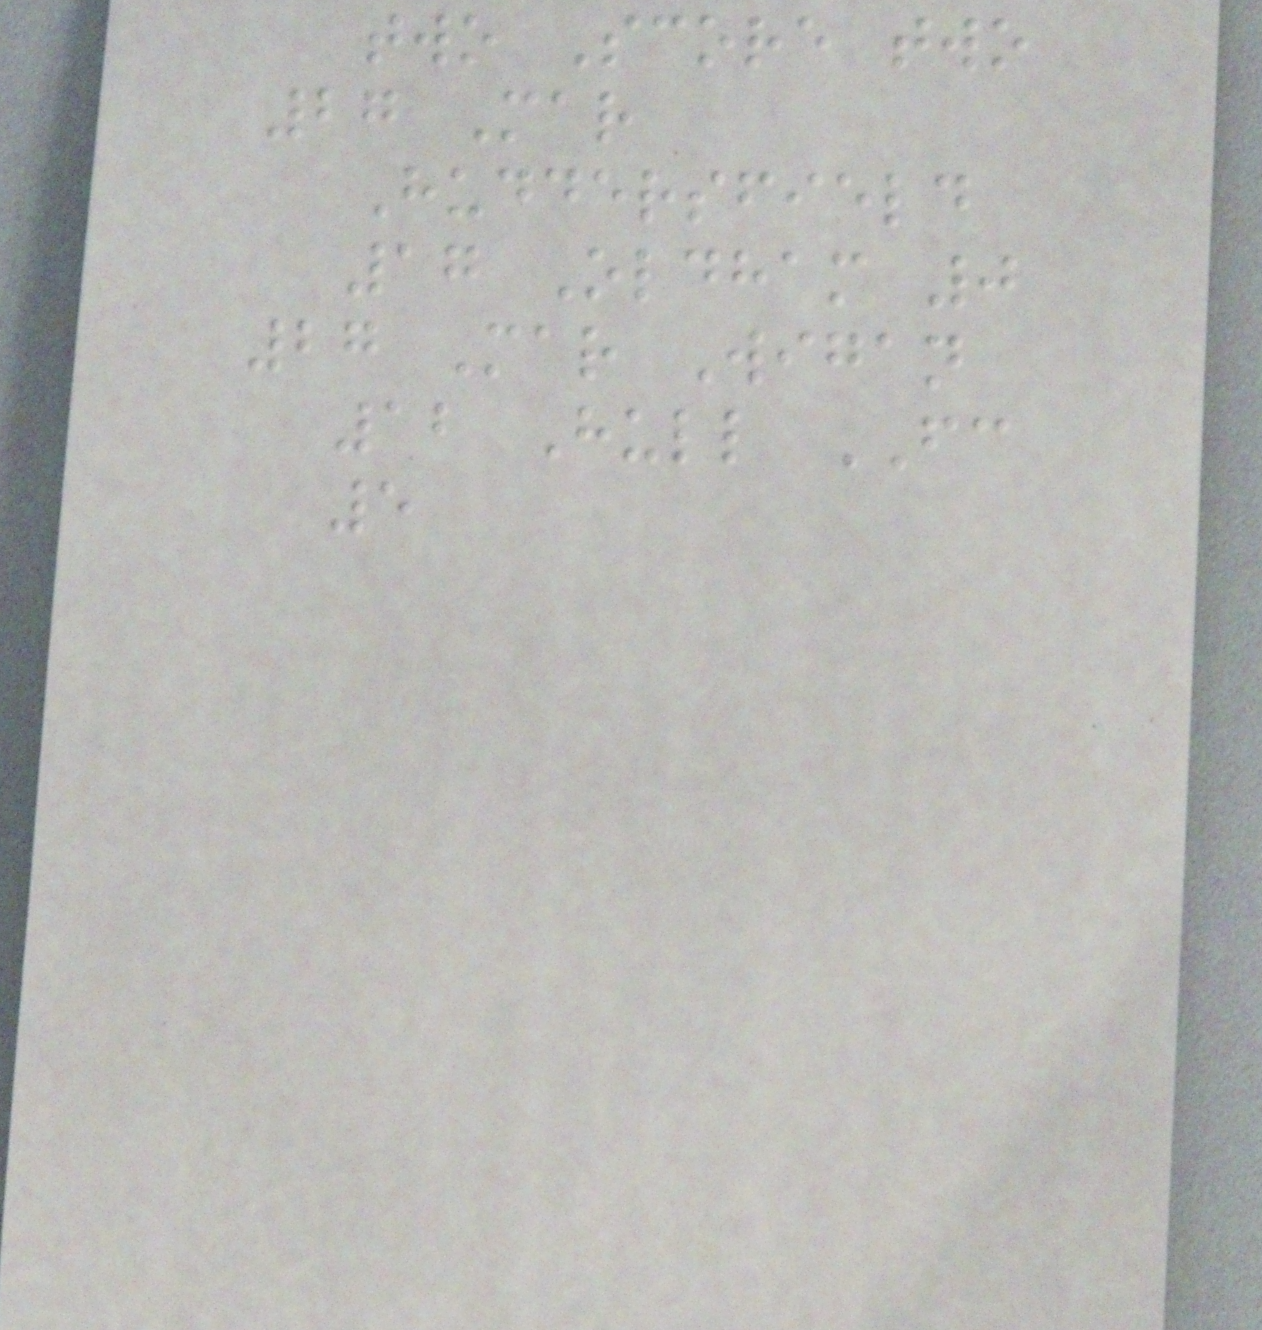two Score two
27 Mar
Huddersfield
17 Oldham 0
27 Mar Wigan
12 Hull FC
5
